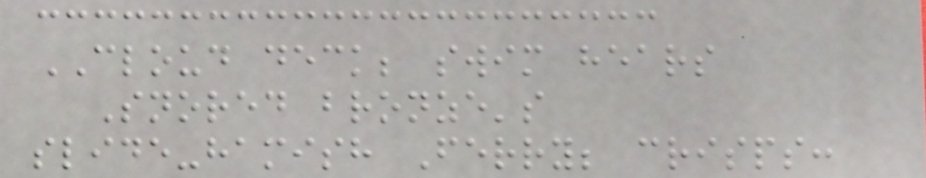CLOUD deck; swim hears
Snored bronze's
slide-hamish Ferry; crisps:
